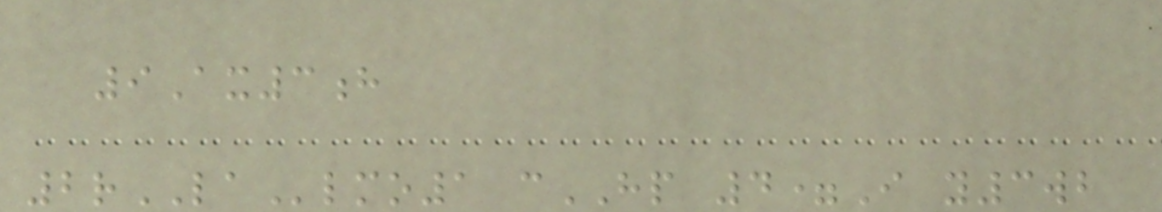9Ax3h
2rLAlmo1 cHP 4=I y3wb
